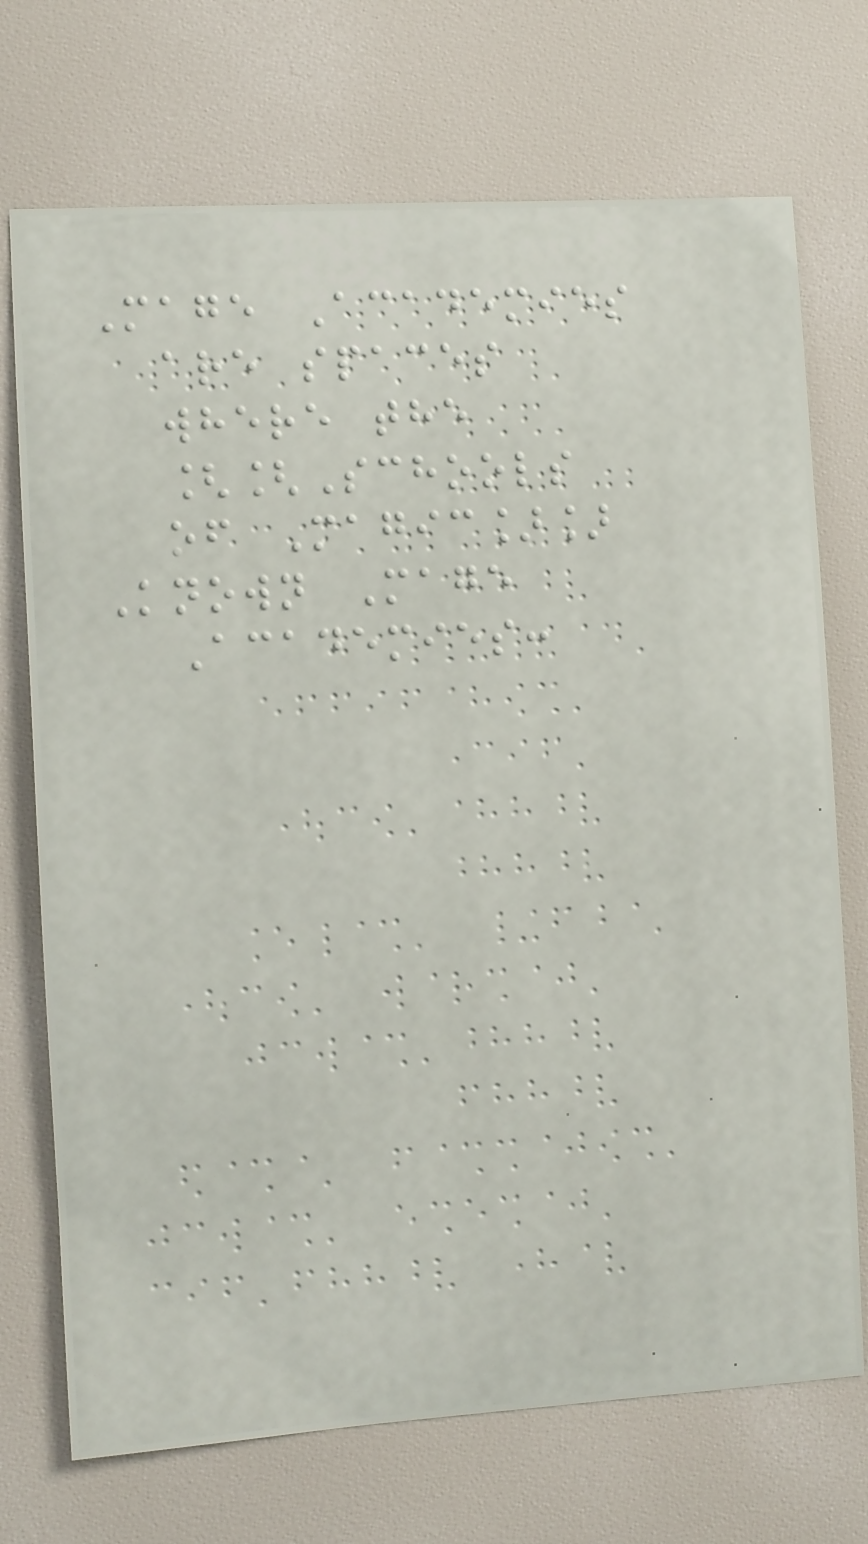Mage Academies
are spaces
where the
[[Schools
of Magic]]
Known Mage
Academies:
